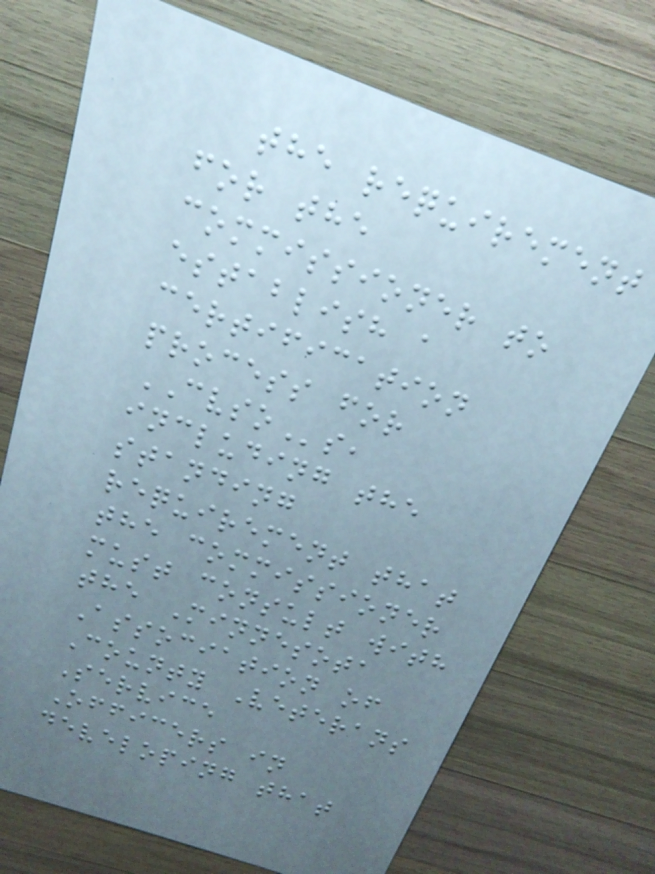the requirement
for the
commissioner to
establish a
certification
process for
CVSOs,
including the
standing
requirement that
the commissioner
must consult with
the Minnesota
Association of
County Veterans
Service
Officers in
developing that
